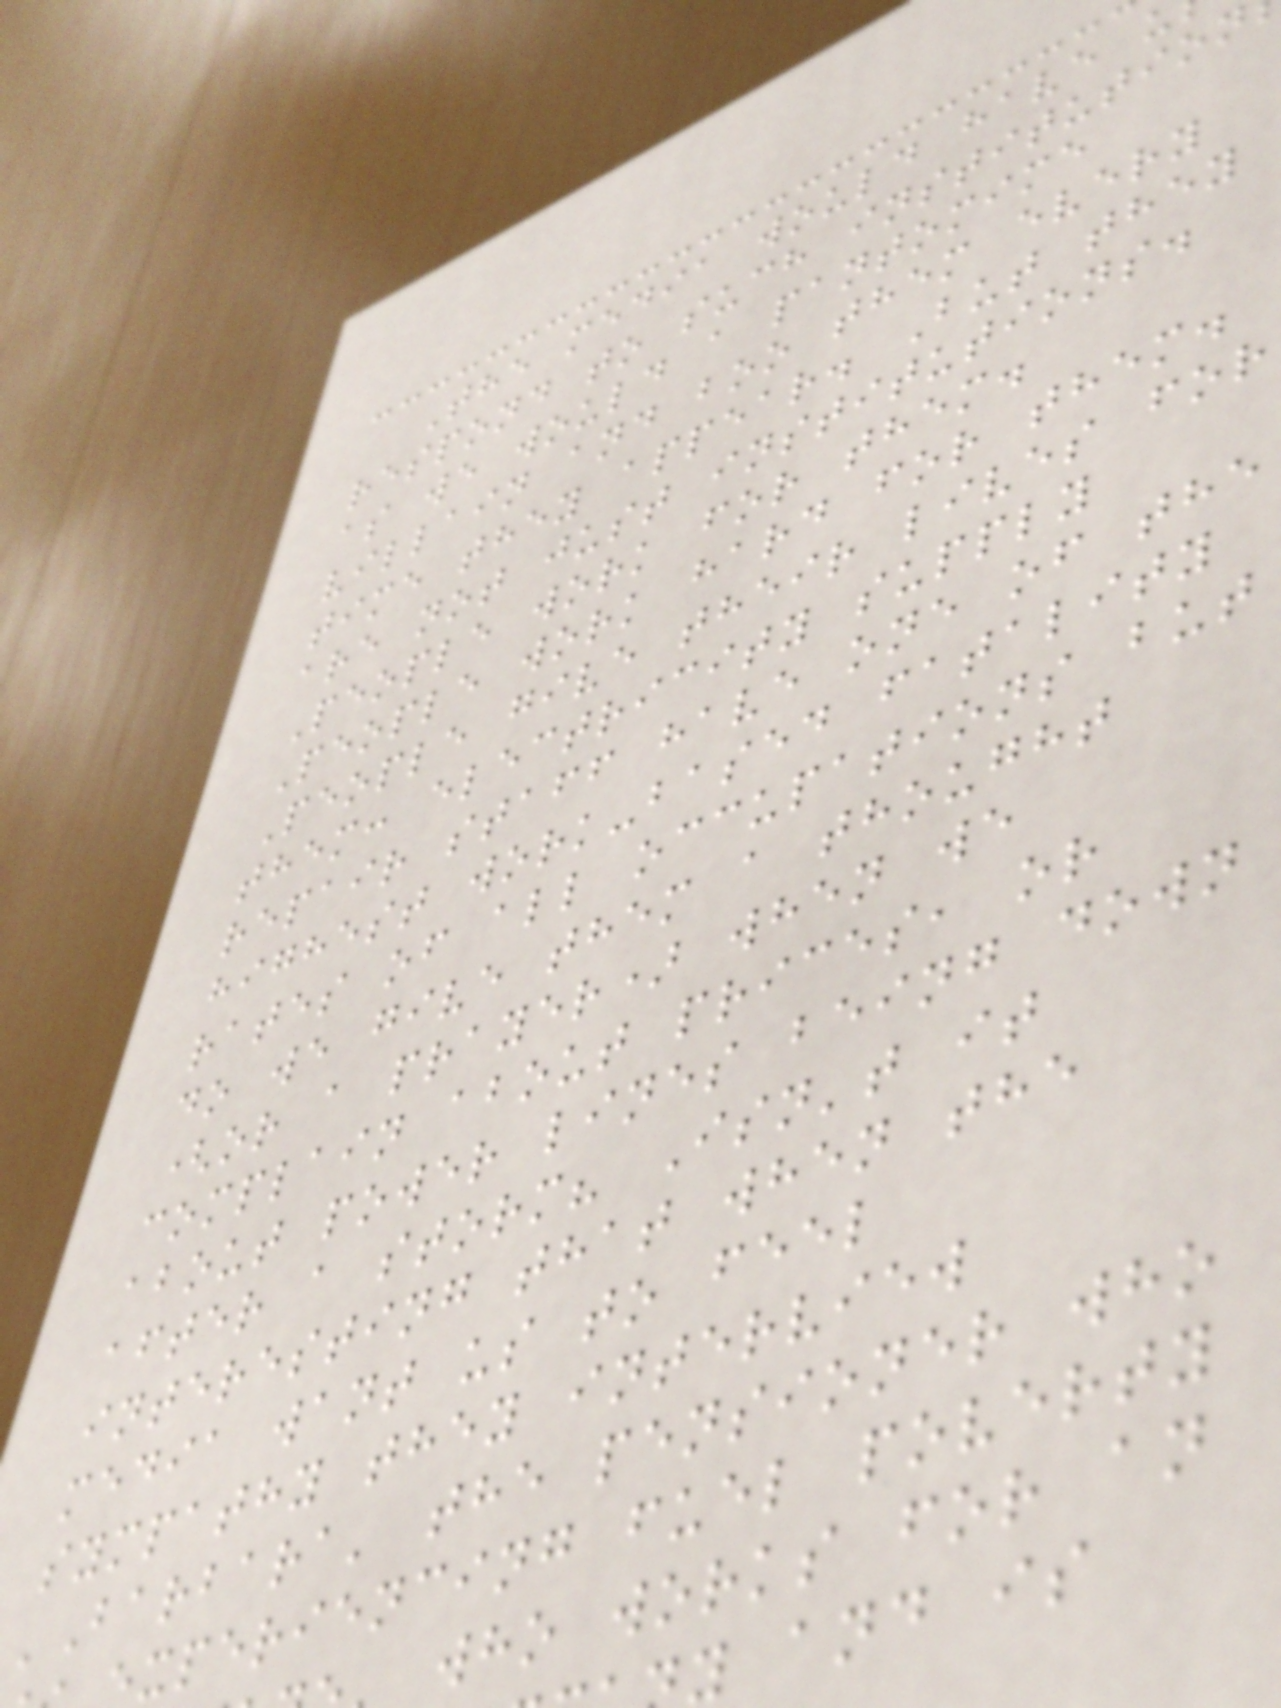The media would have u
respond to such institution
as we would a pantomime
villain and boo them every
time they appear. But they
are not just institutions.
People work for them.
People work hard for them.
People give their lives for
them: electricity supply
repair staff have one of the
highest work-based fatality
rates of all occupations but
do we give them a thought
(or a prayer) when we
complain about prices, or
about power lines being down
after a storm? Isn't it
interesting that when the
media want us to feel
sympathy they interview
'Barbara' the pensioner who
xperiencing fuel poverty
who works for an
y and is
